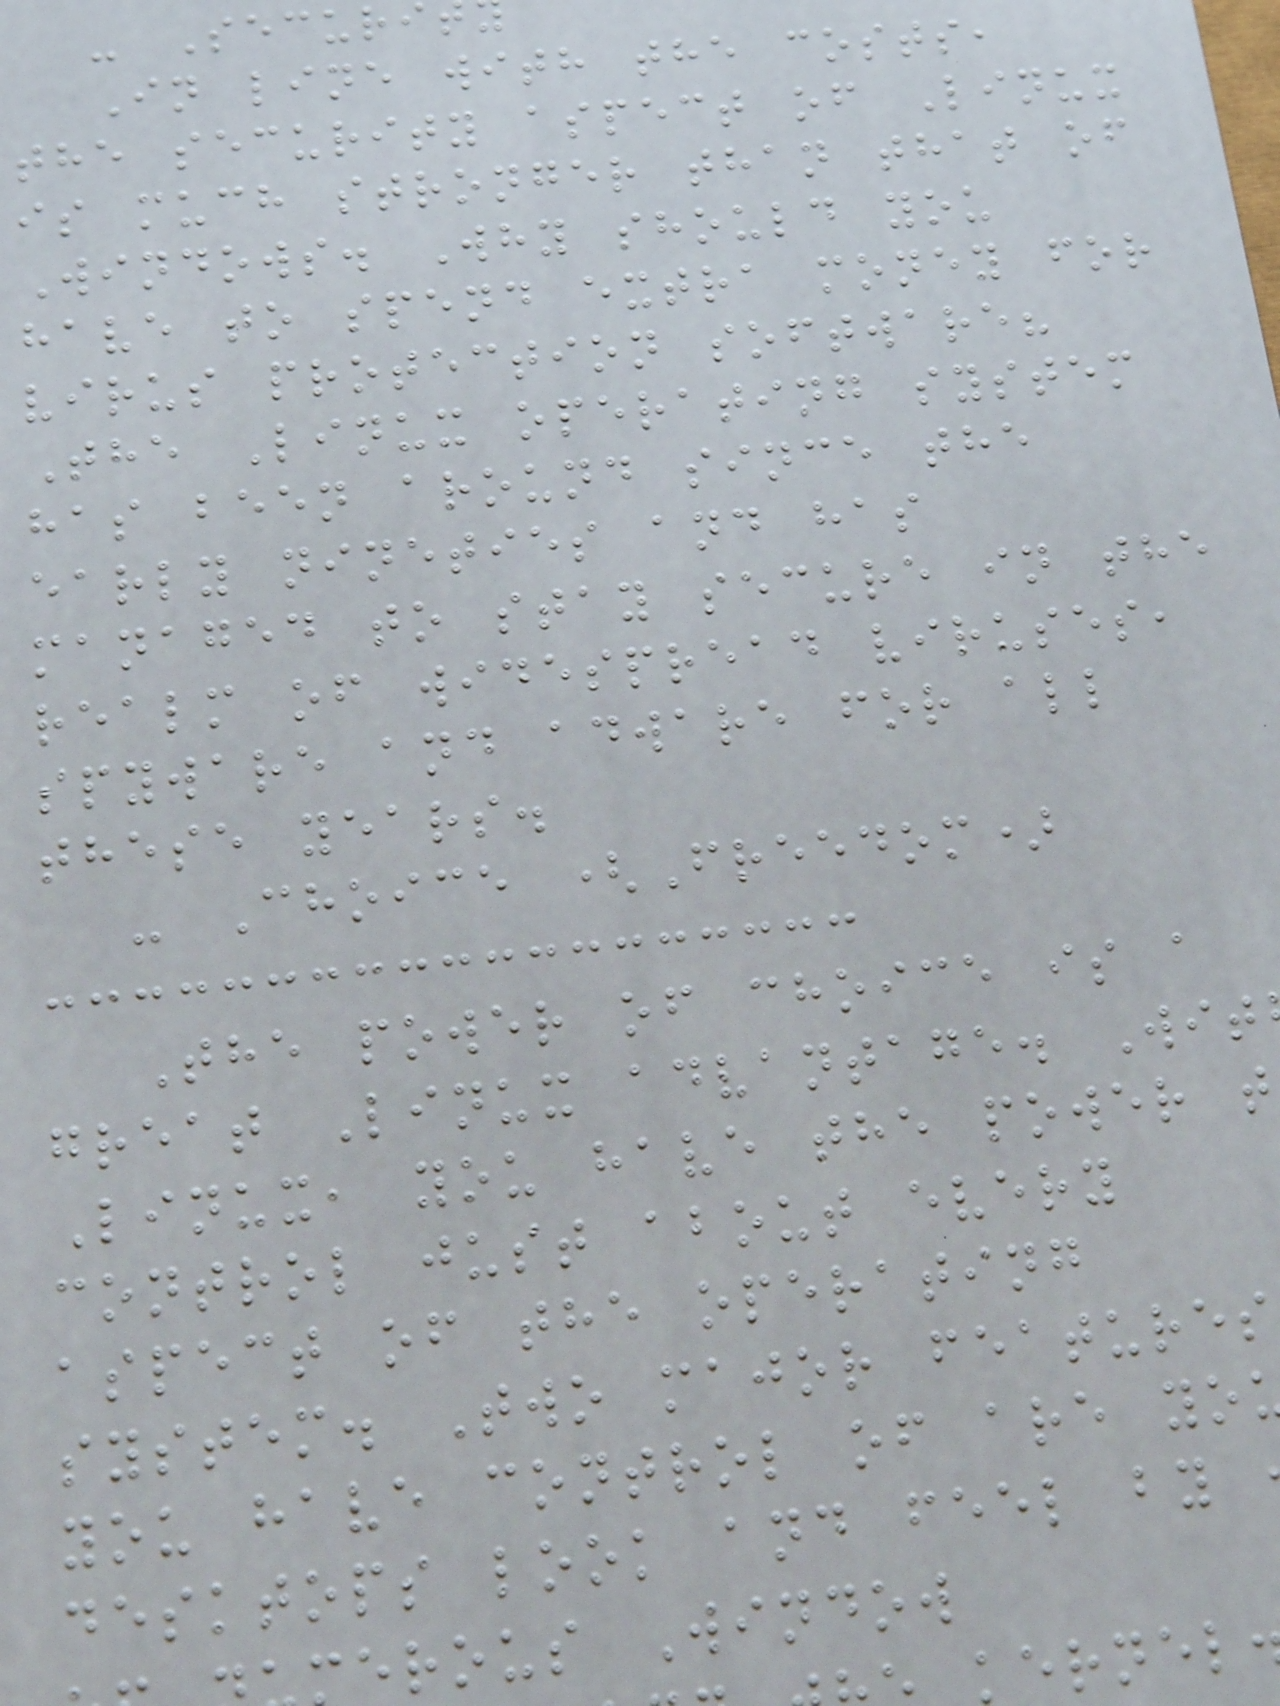- Securi
In line with the costs,
the security aspect of Linux
is much stronger than that of
Windows. Why should you
have to spend extra money for
virus protection software?
The Linux operating system
has been around since the
early nineties and has
managed to stay secure in the
realm of widespread viruses,
spyware and adware for all
these years.
- Choice (Freedom)
The power of choice is a
great Linux advantage. Wit
Linux, you have the power t
control just about every
aspect of the operating
system. Two major features
you have control of are yo
desktops look and feel by
erous Window
